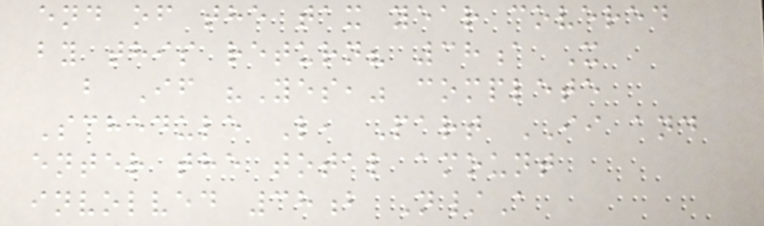end of the tax year covered
by this return? 38a X
b If "Yes," complete
Schedule L, Part II and
enter the total amount
involved 38b N/A
